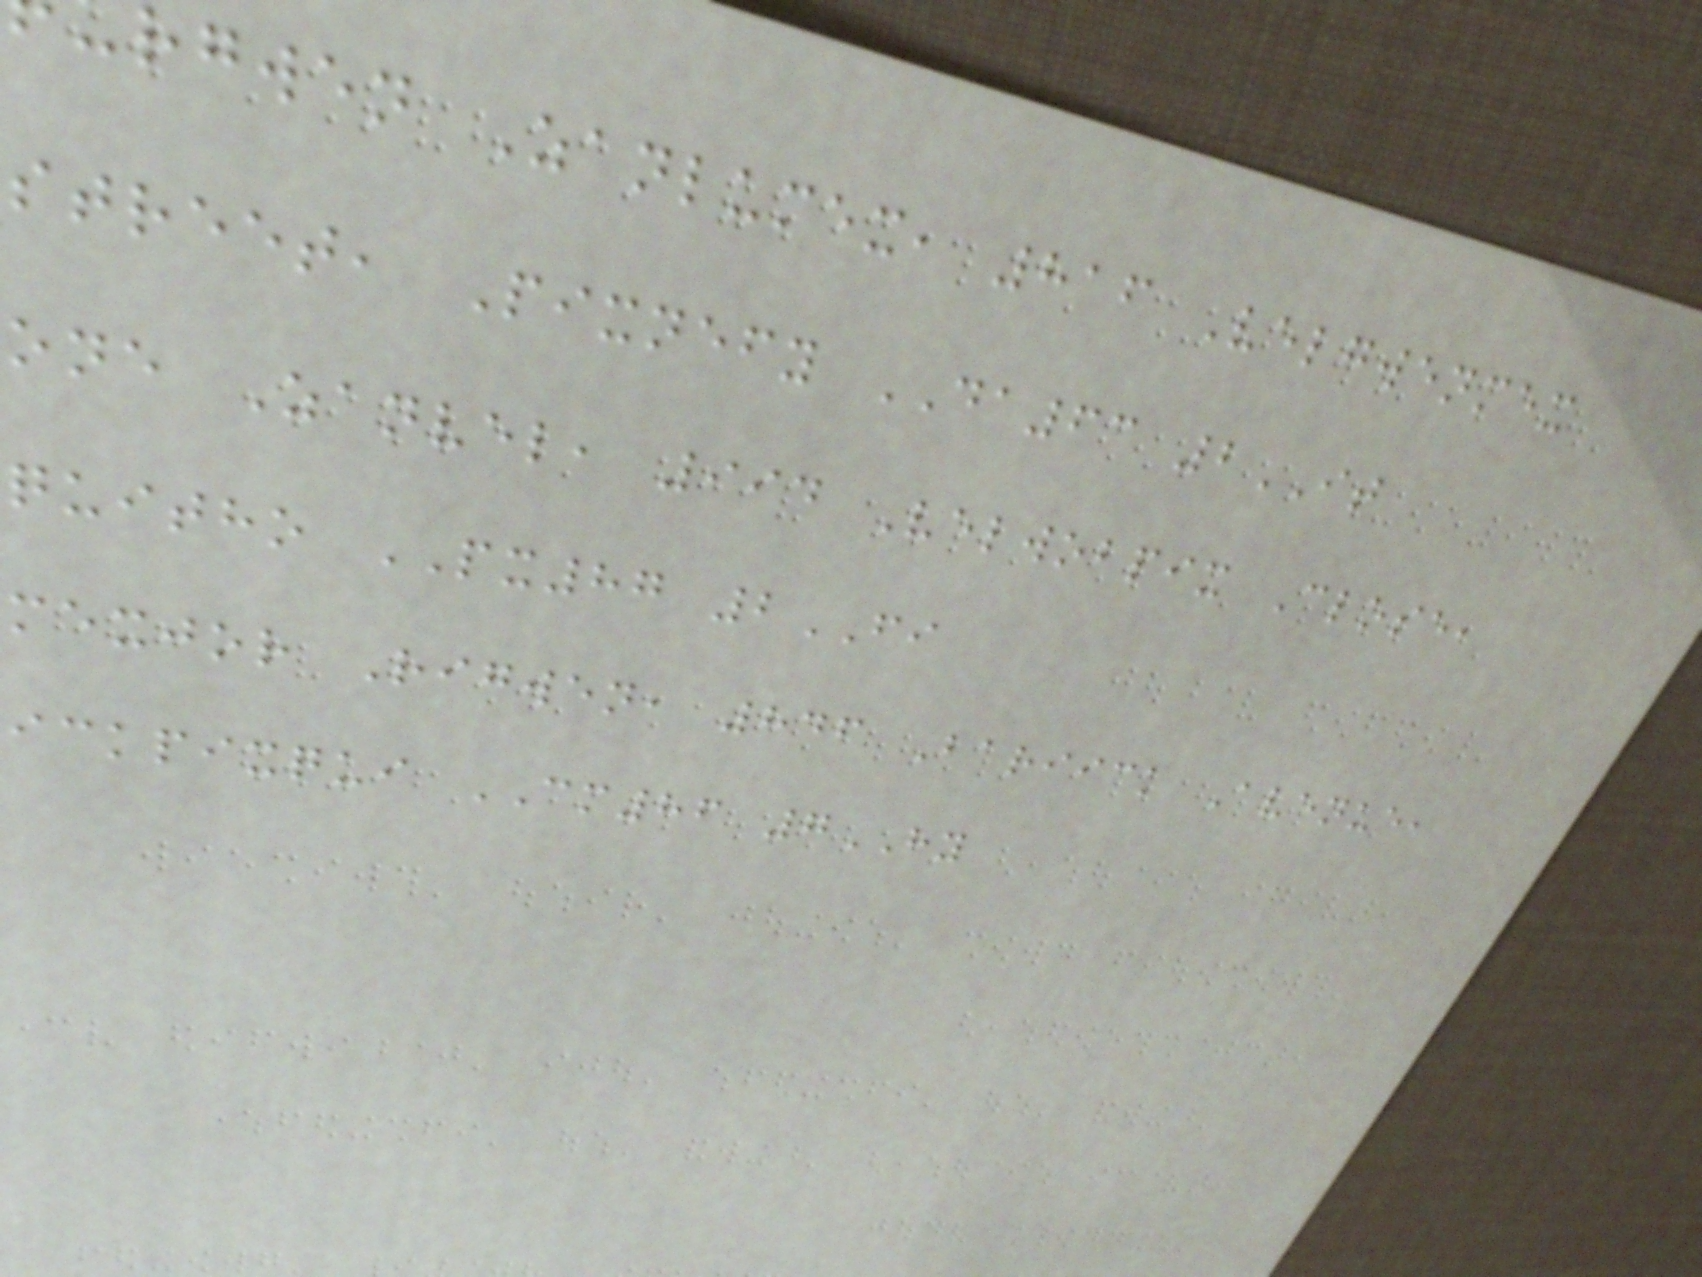rgwen Zanlumex, 816 Velgwenmex
street, Pixnefy DA63 2IT
one Zanvel, 994 Velwobpix Close,
quitho PX87 2FI
mexjor Rigwen, 846 Bariick Avenue,
ickpixqui CM86 7HY
